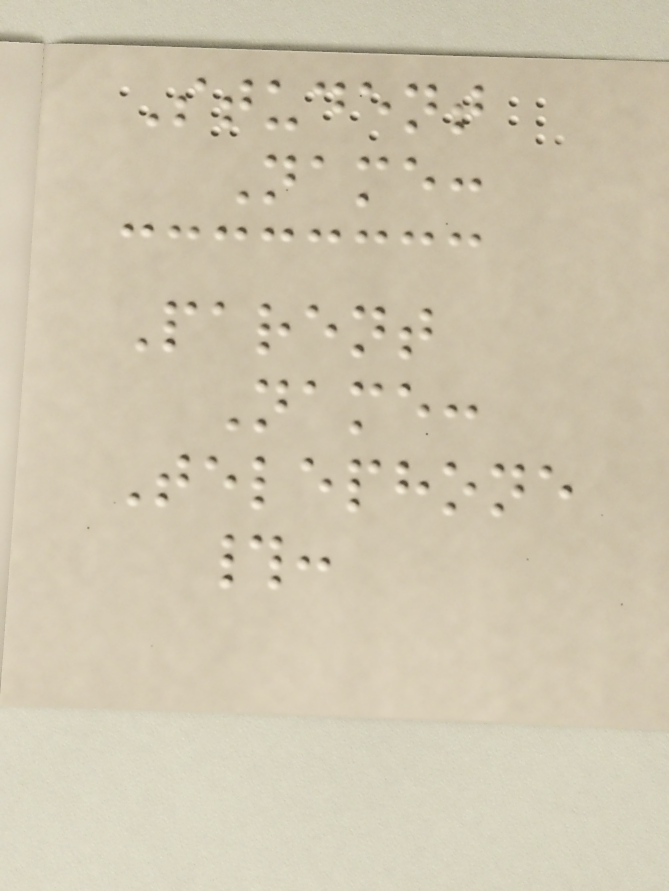Student
Name:
Parent
Name:
Telephone
#:
